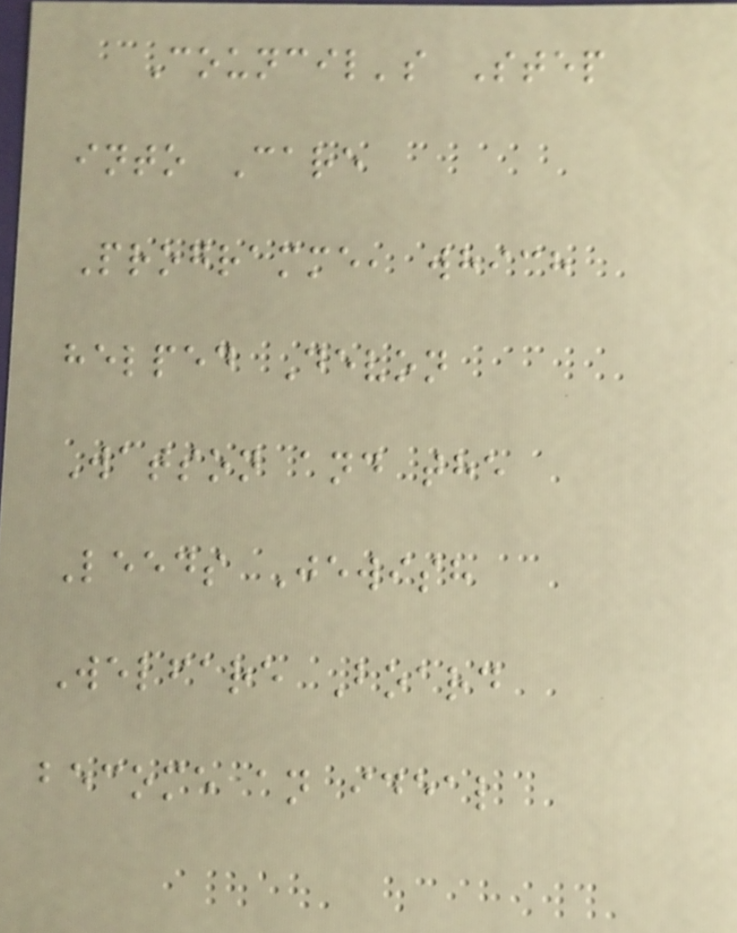Council's Step
into Care
Programme, which
helped Devon
Watson and the
Leeds Jewish
Welfare Board
become an ideal
